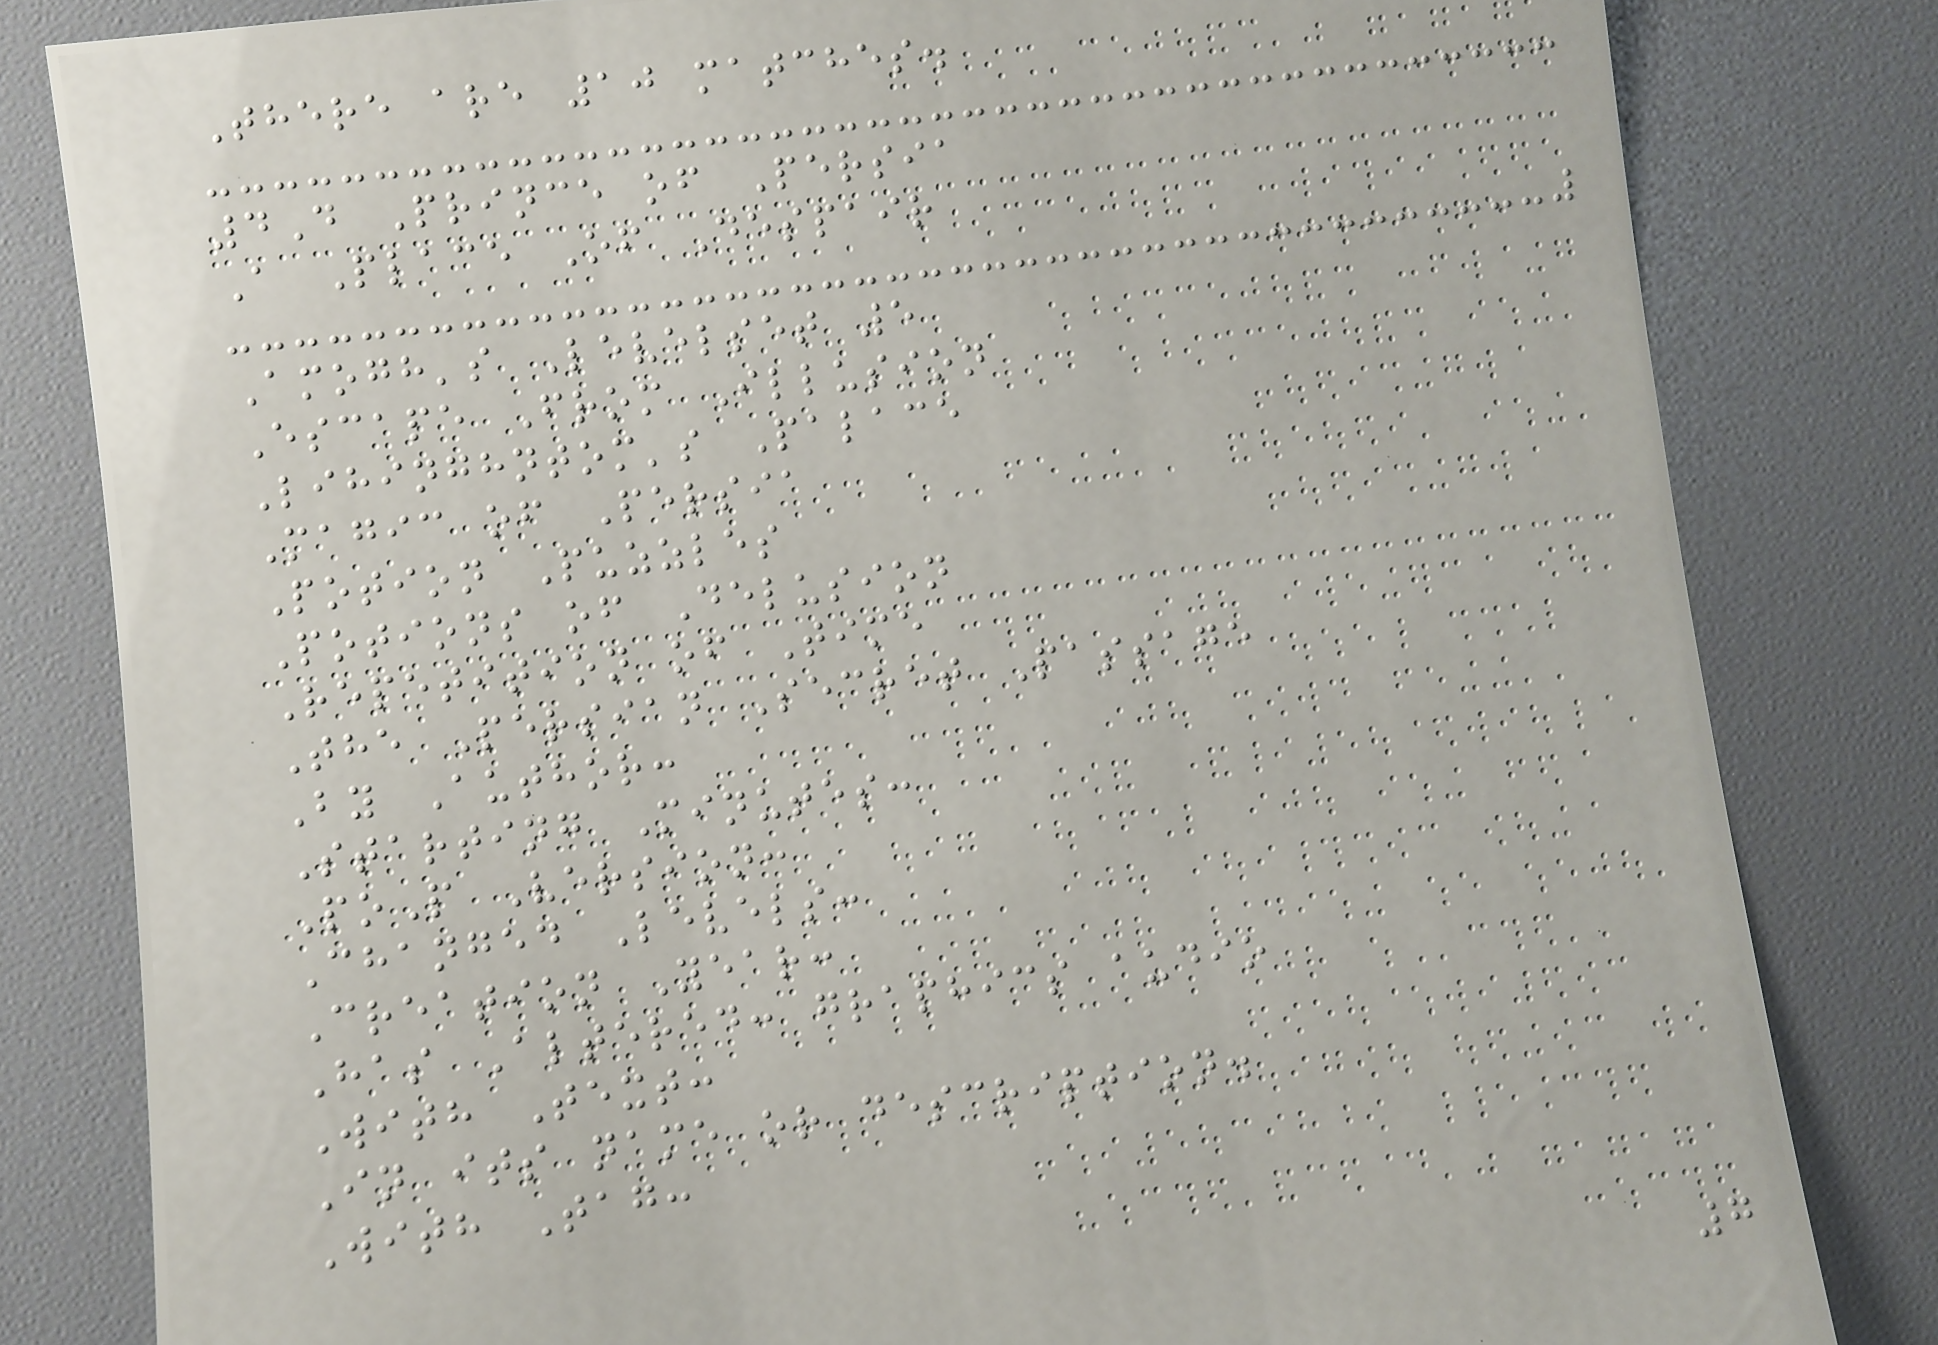There are 10 matches.
4D Prince of Persia
A Place Of Despair
Amogh's Levelset 5
Escape From Illusion
Lihinghntom's Palace
Magic of Persia
Potion Puzzles
Potions of Delusion
Repetition of Time
The Persian Secret Passage
By Author:
Starting Minutes:
PoP Version:
Changed Levels:
Creation Year:
Has Altered: graphics audio
With Text:
In its name or description.
With Tag:
7
